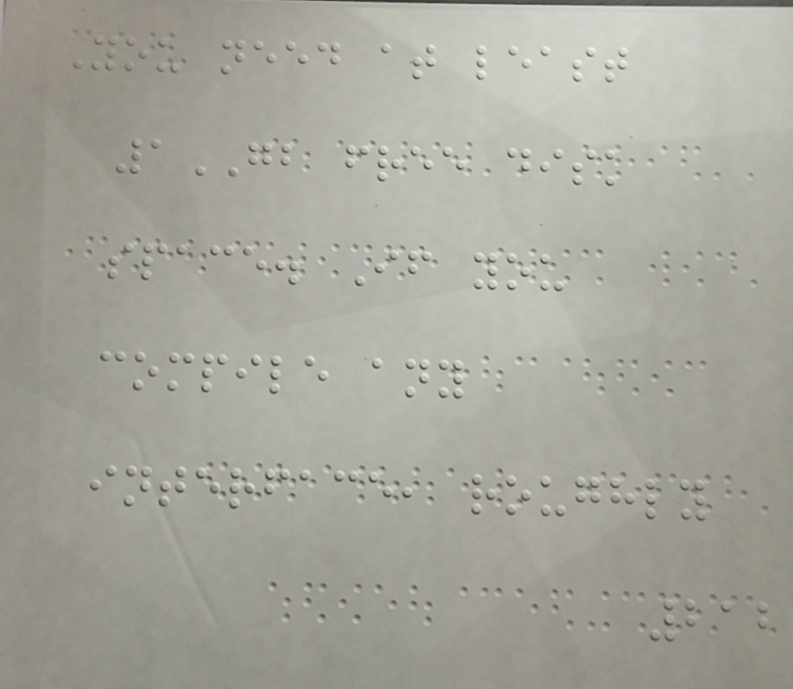You need at least
1GB free disk
space. If you
compile any
interface, roughly
212
